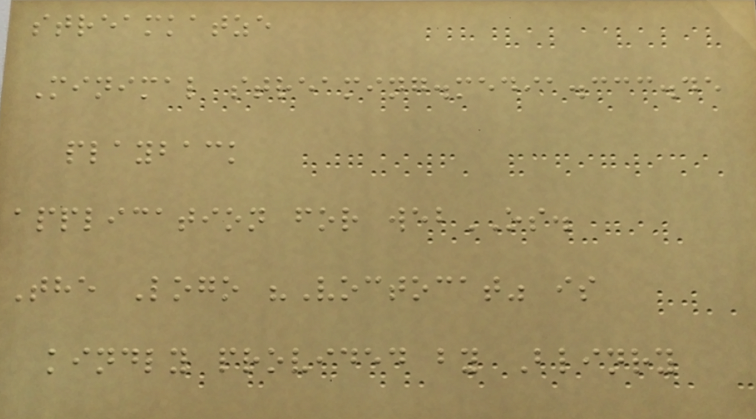streamkatze
Minimal streaming.media.ccc.de
playback
application for webOS.
The Logo "Voctocat" is
kindly provided by Blinry
